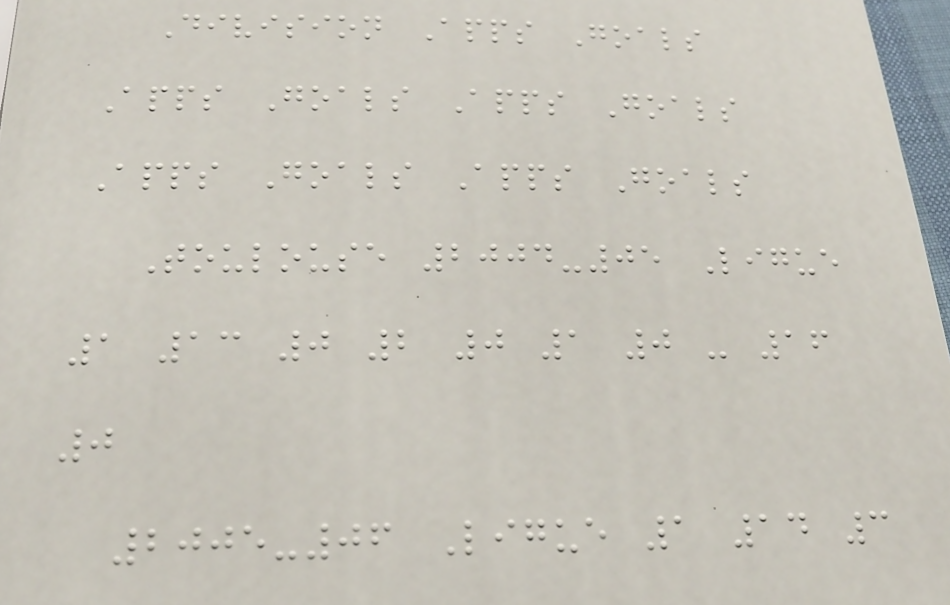Division Apps Goals
Apps Goals Apps Goals
Apps Goals Apps Goals
Toulouse 2004-05 Ligue
1 13 0 2 0 1 0 - 16
0
2005-06 Ligue 1 14 3
